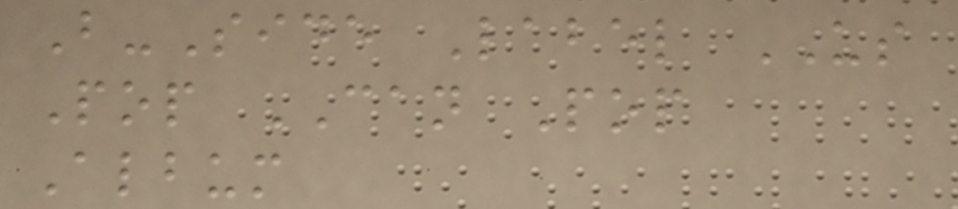B-Side Label US
Pop CAN Pop
Album
